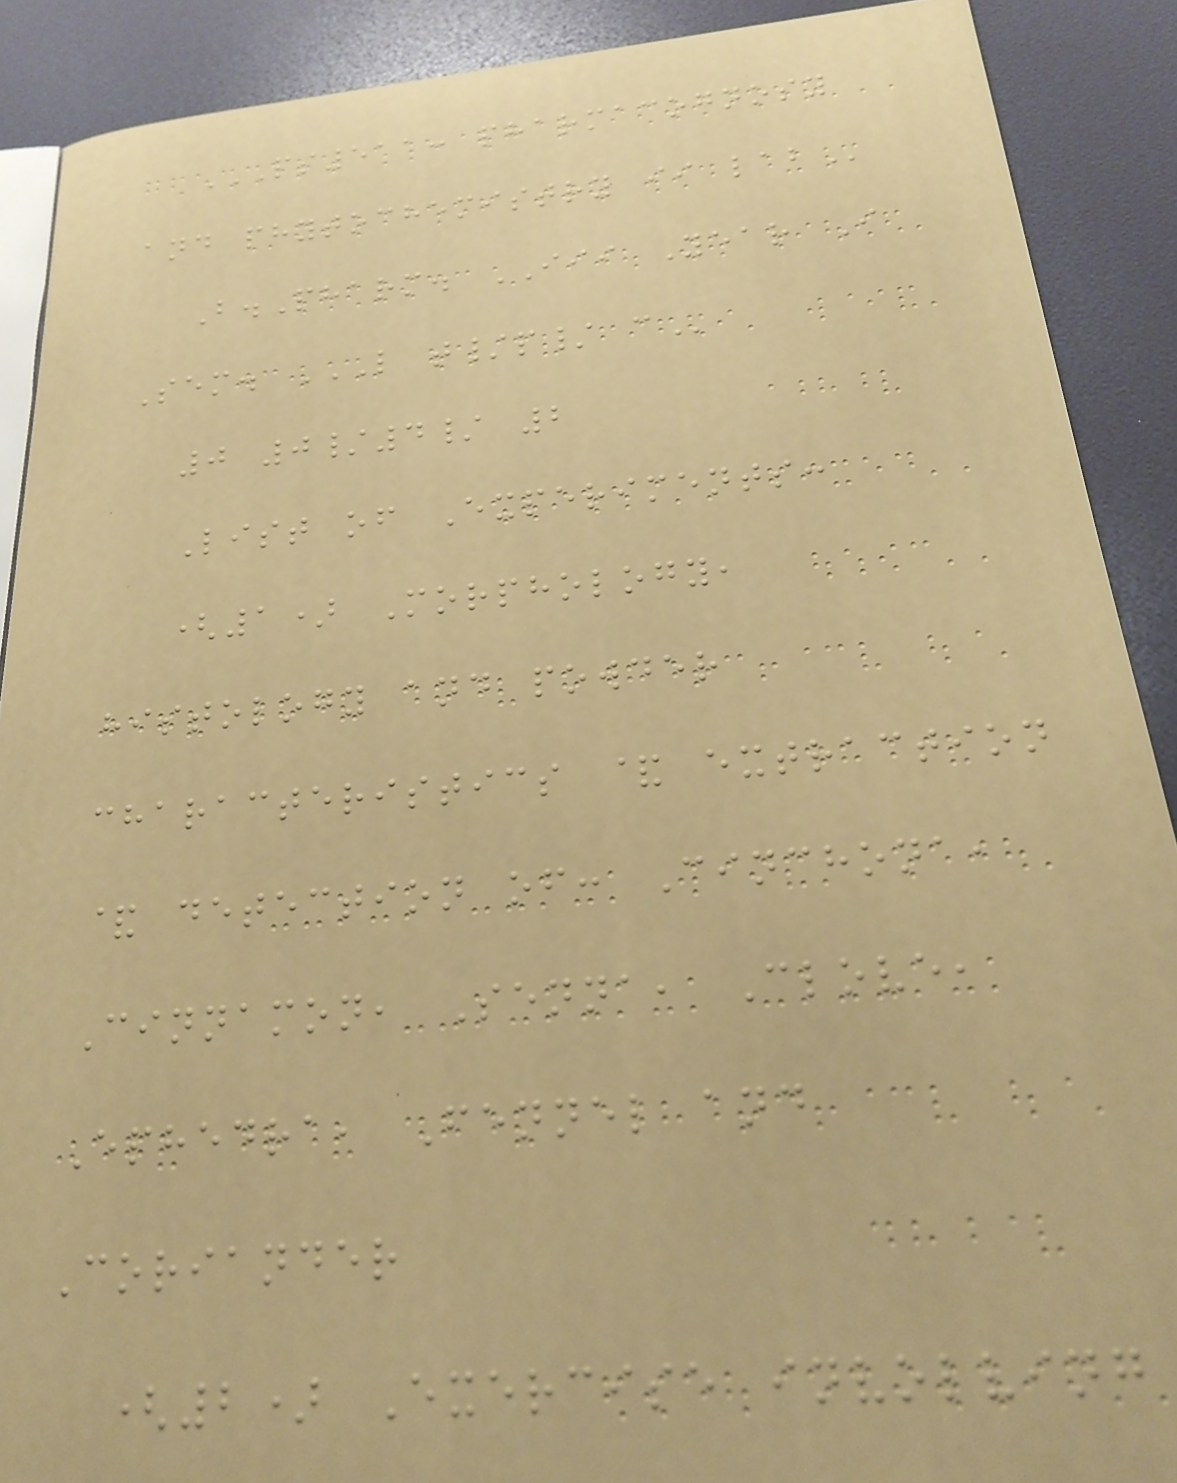PS511: PHARMACOGNOSY
AND PHYTOCHEMISTRY II LAB
B.Pharm. III Year I
Sem. L T/P/ C
0 0/4/ 2
List of Experiments:
(1) Morphology,
histology and powder
characteristics & extraction
& detection of: Cinchona,
Cinnamon, Senna, Clove,
Ephedra, Fennel and
Coriander
(2) Exercise involving
